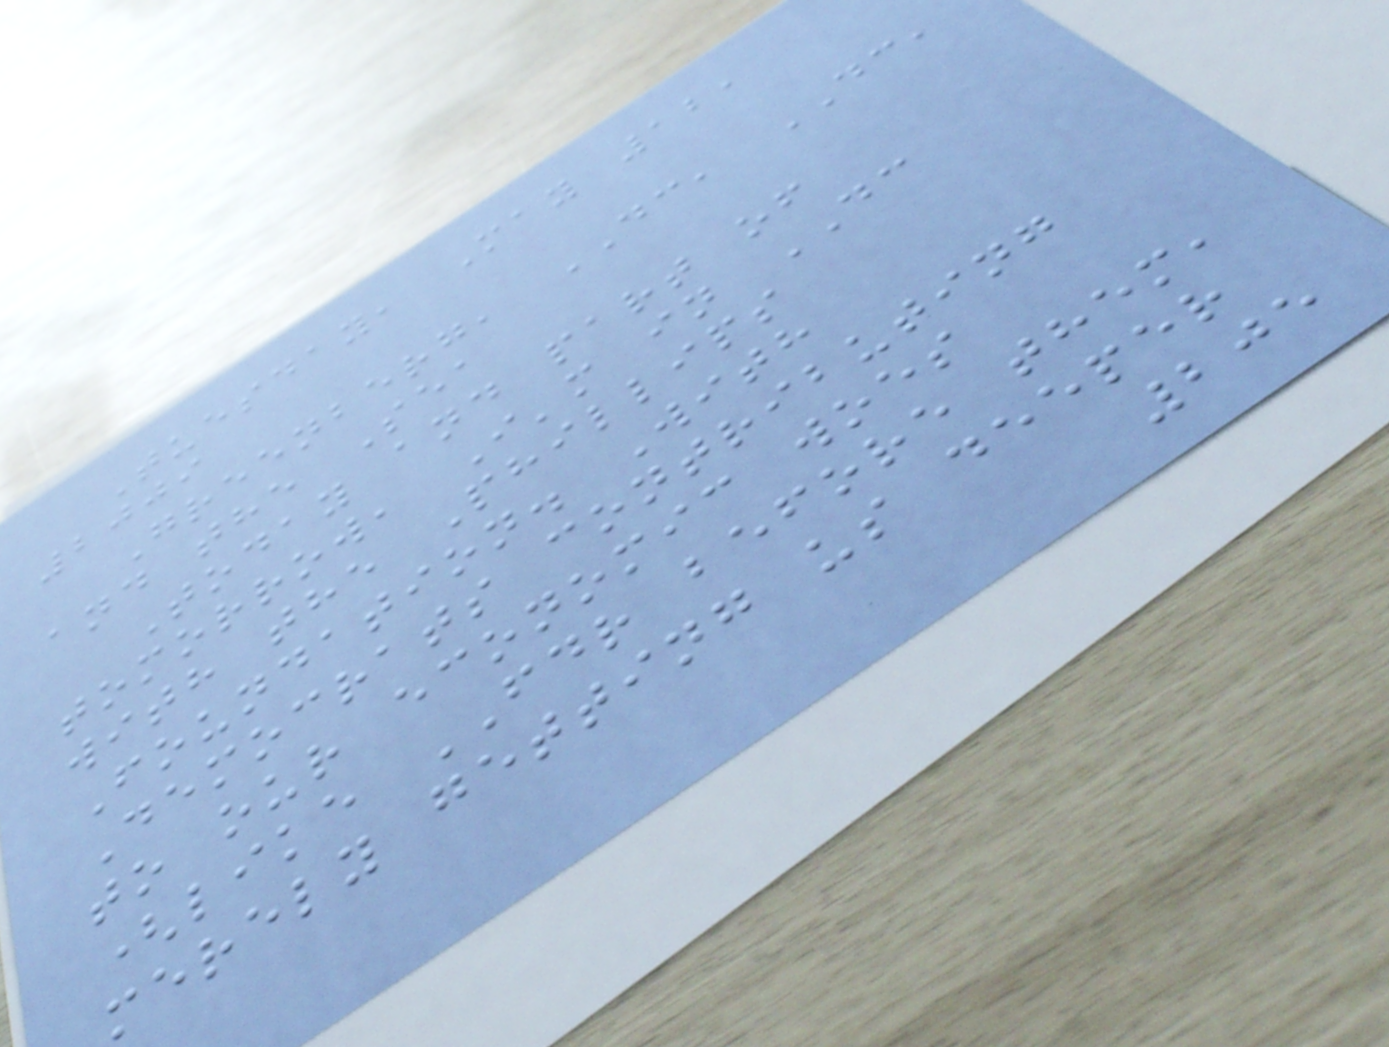Tuesday, May 12,
2009
Greenberg, DC, DC,
and the Sea
Today and part of
tomorrow, I'm in DC
with the Phillips
Foundation. With
Democrats contributing
to our economic woes
(like FDR before them,
merely getting us deeper
205
